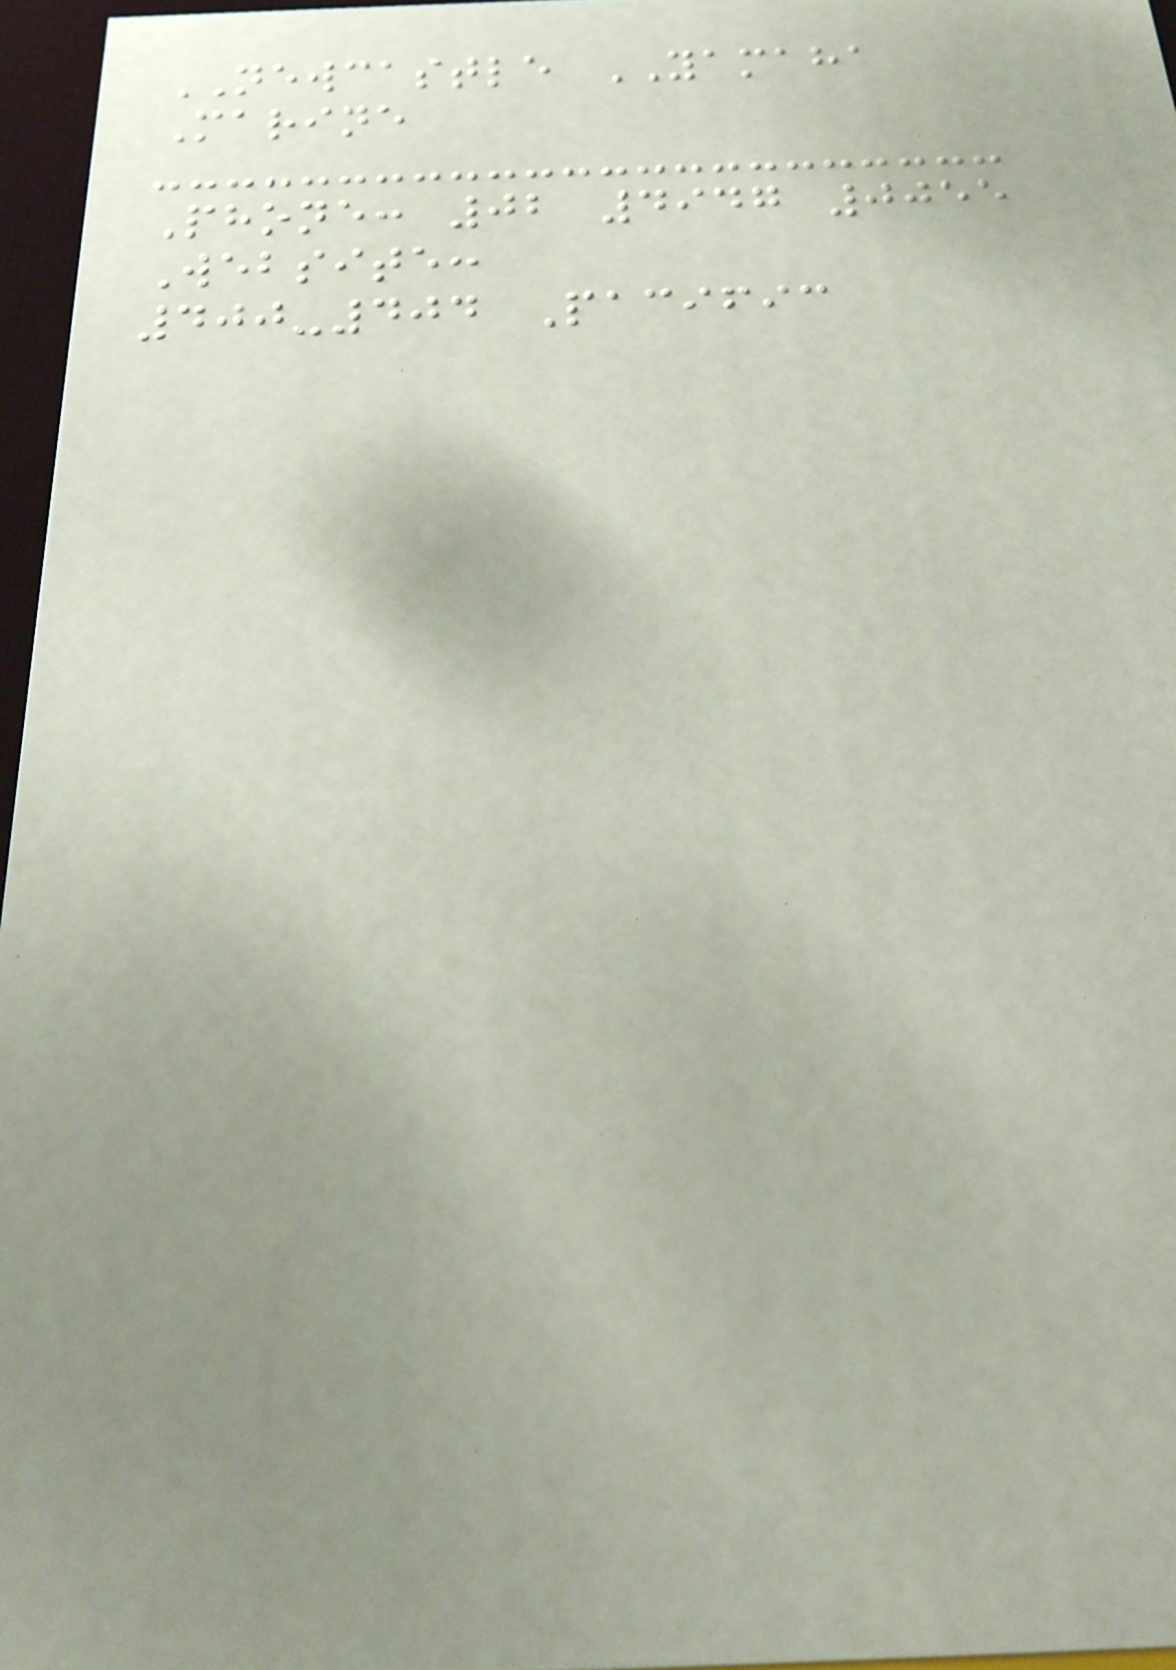NEWCASTLE YAMAHA
Marine
Phone: 02 4947 0055
Website:
400-404 Pacific
